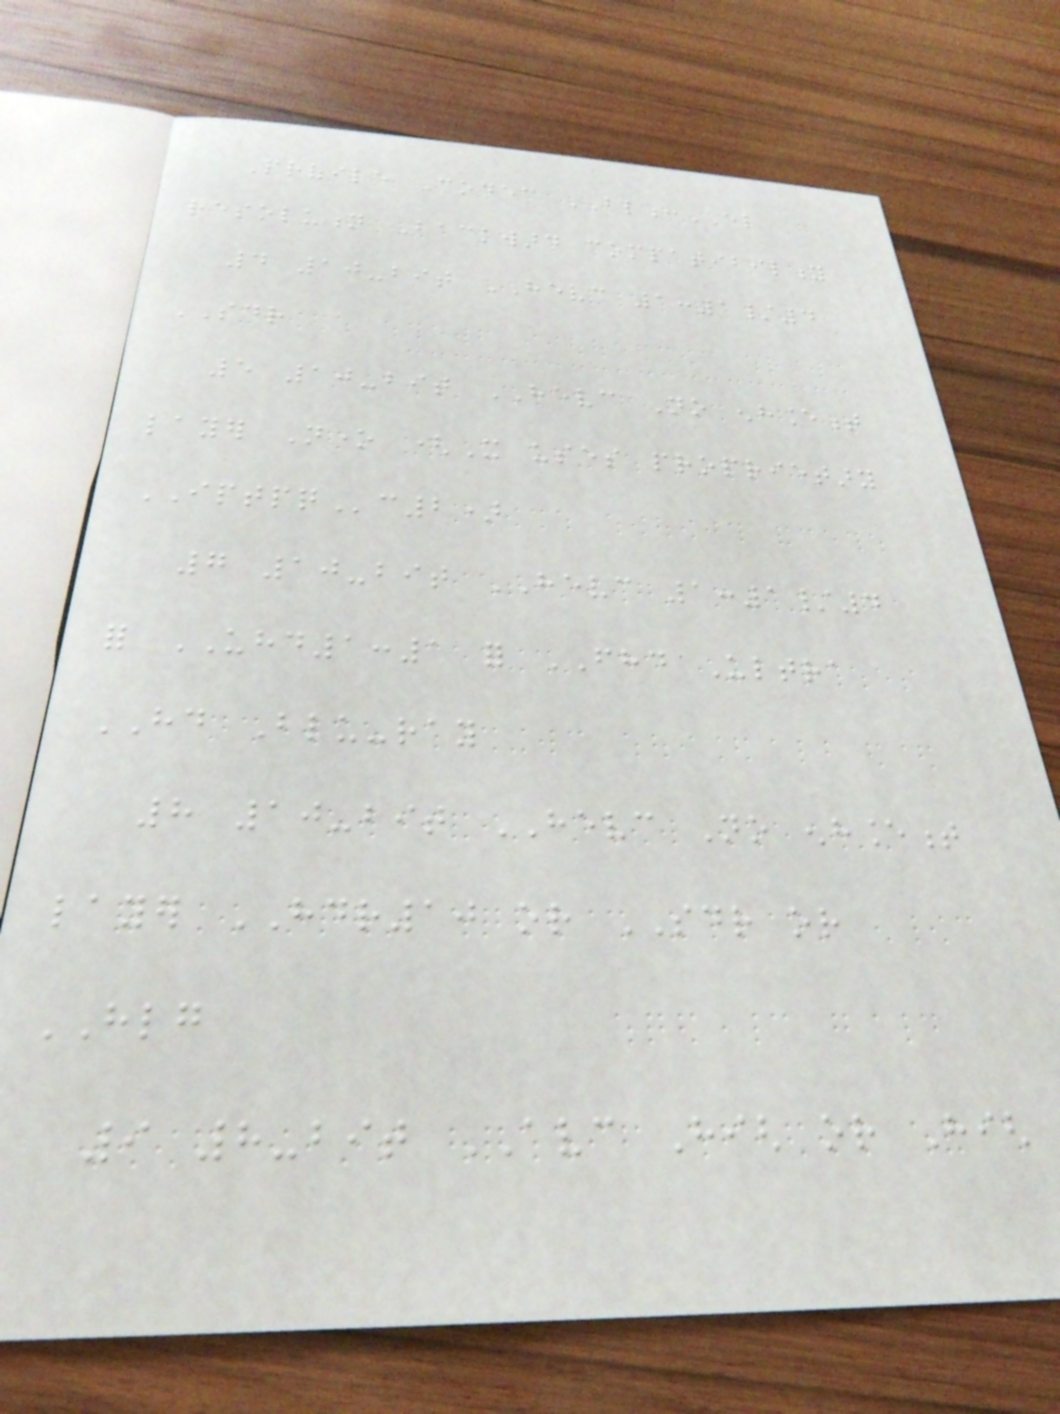Profile Codec BL:EL
resolution Backward compatibility
4 10-bit HEVC 1:1/4
SDR
5 10-bit HEVC No enhancement
layer None (It uses proprietary
IPTPQc2)
7 10-bit HEVC 1:1/4
for UHD1:1 for FHD Ultra
HD Blu-ray
8 10-bit HEVC No enhancement
layer HDR10 or SDR or
HLG
9 8-bit AVC High or High
